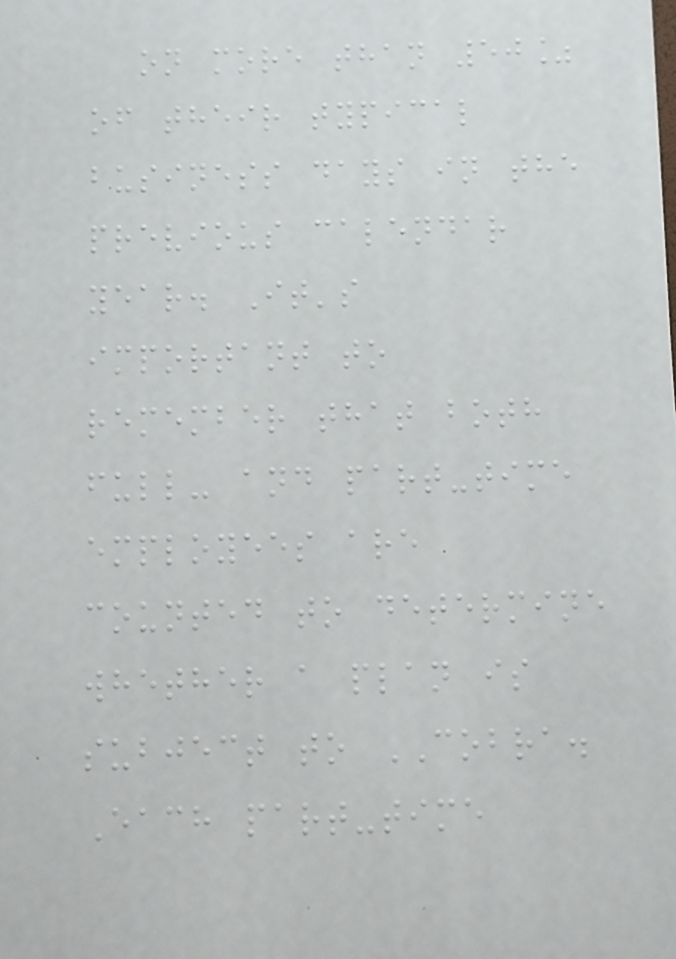on more than 50%
of their typical
business days in the
previous calendar
year. It's
important to
remember that both
full- and part-time
employees are
counted to determine
whether a plan is
subject to COBRA.
Each part-time
